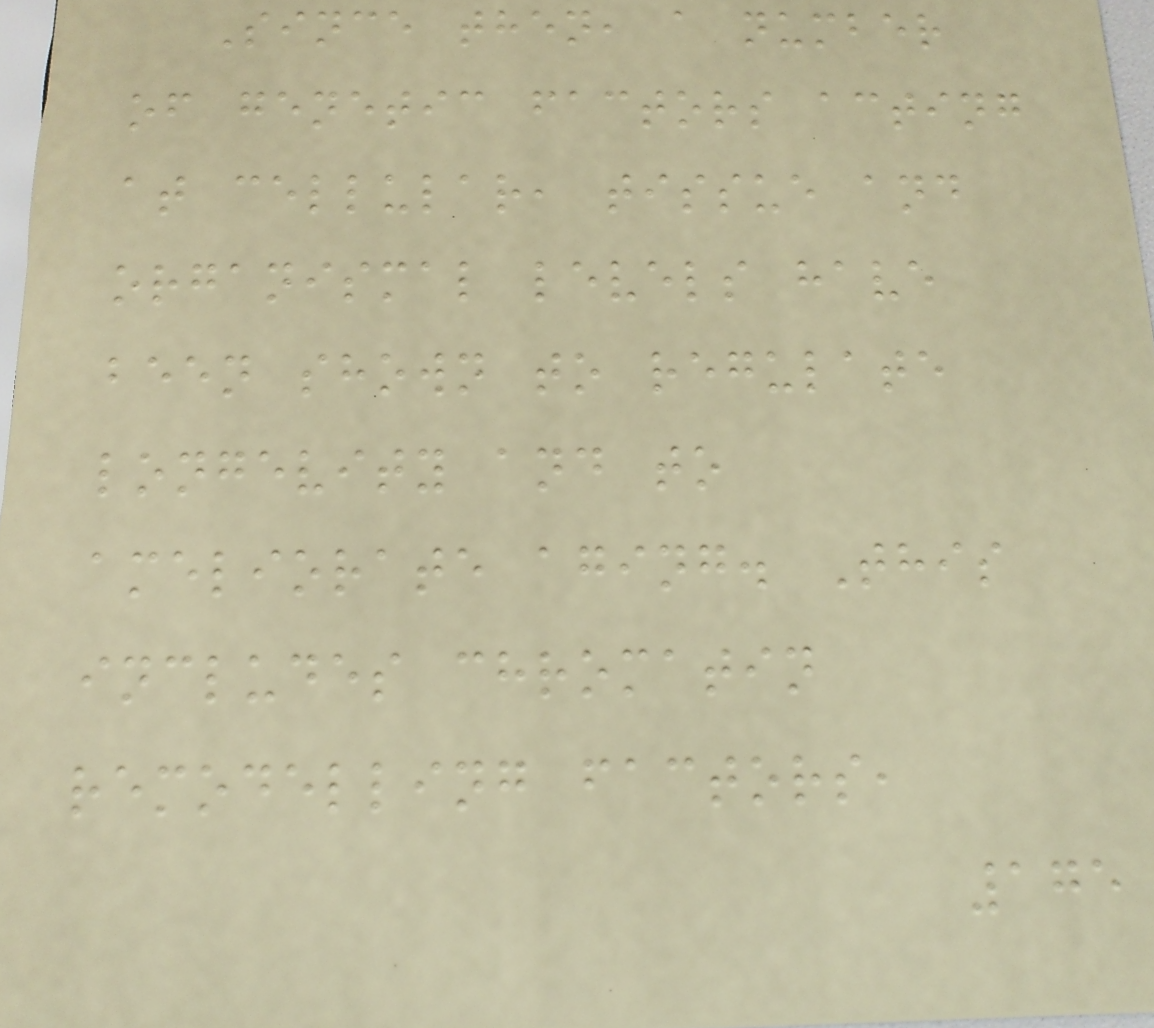Since then, a number
of genetic factors acting
at cellular, tissue and
organismal levels have
been shown to regulate
longevity and to
ameliorate aging. This
includes chromatin
remodelling factors,
175
